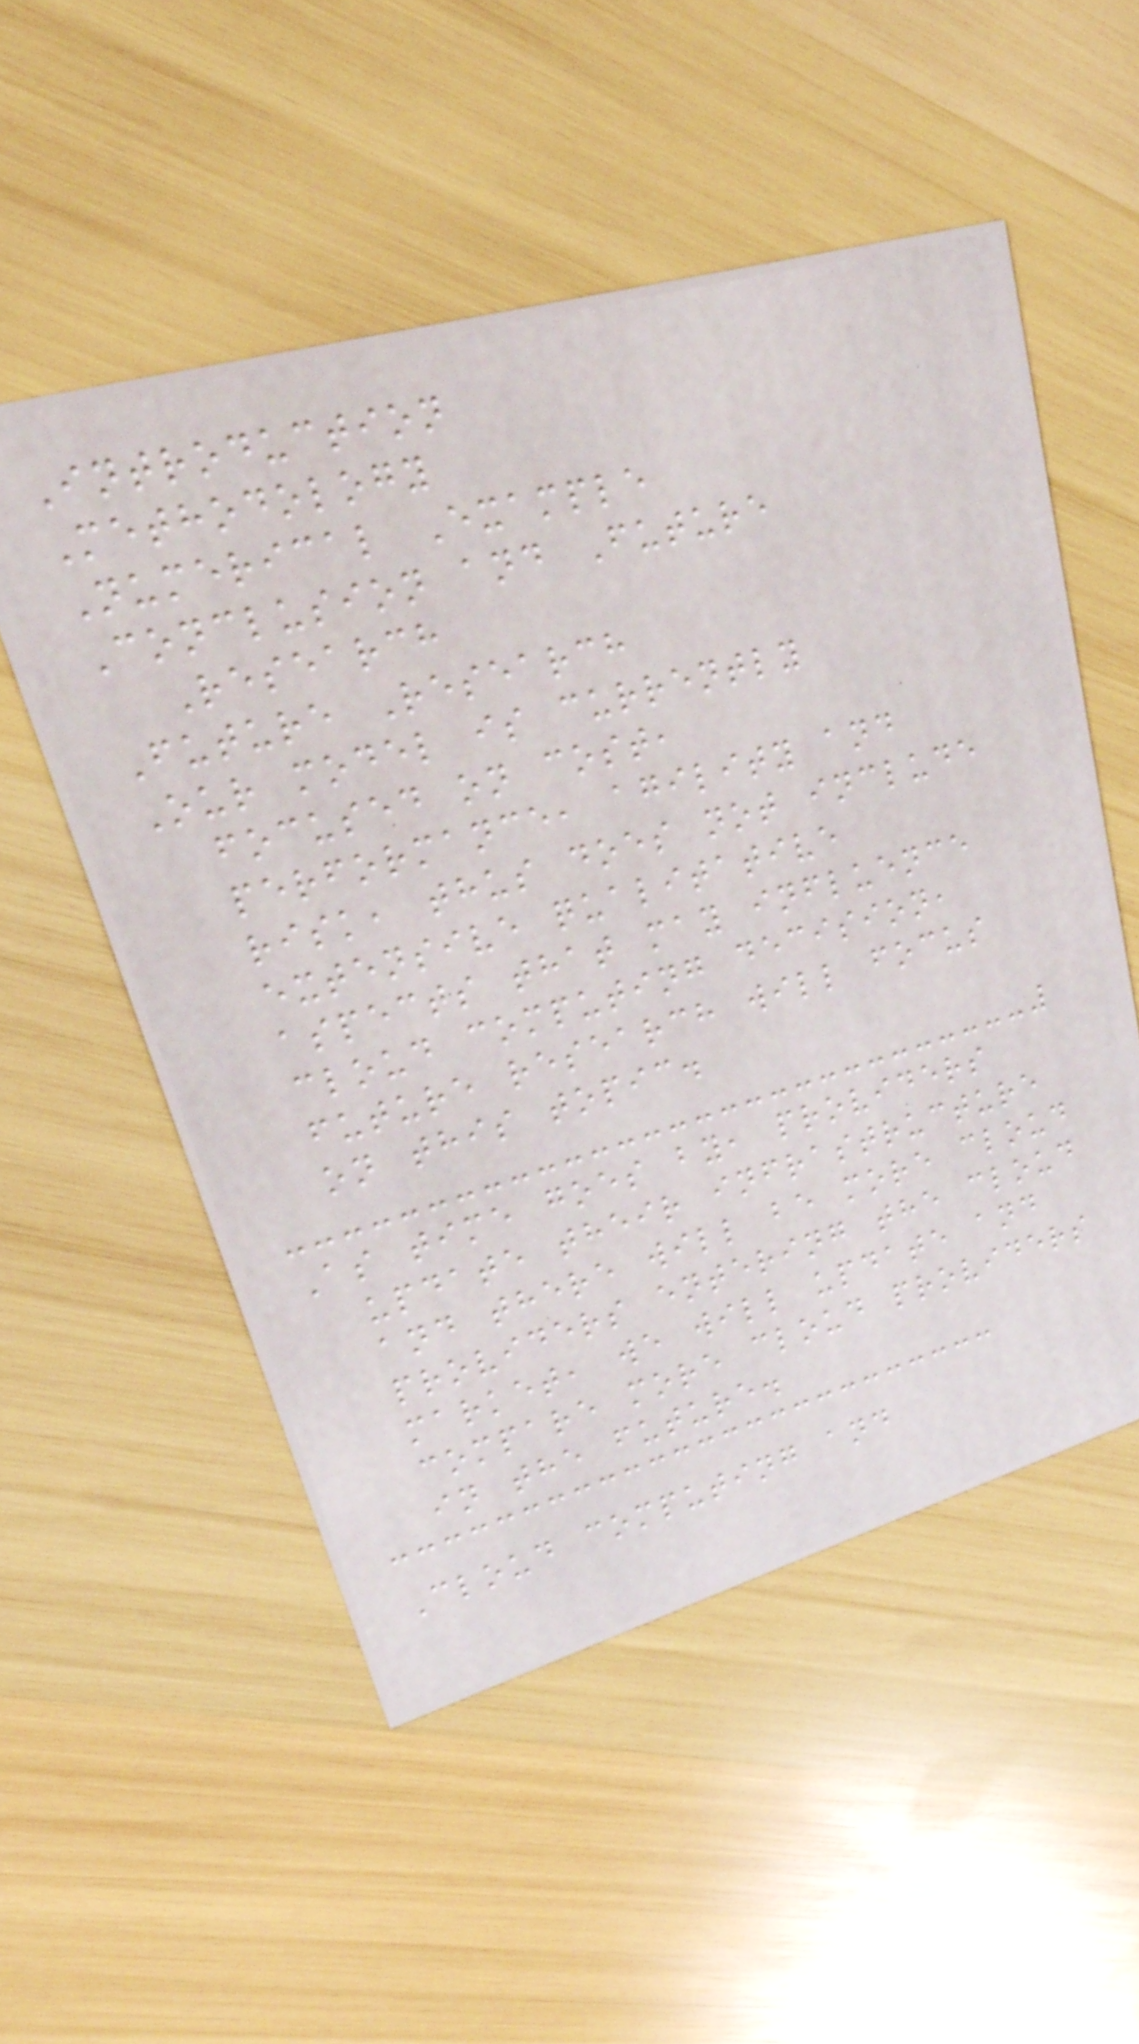Introduction
Methodology
Numerical Example
Conclusion and Future
Research
Future Research
Our model is currently
focused on cost,
performance, agility and
risk, thus does not include
extensive qualitative
aspects that may influence
cloud computing decision,
future research will focus
on this topic.
As time goes by, providers
update their infrastructure
and there will be more cloud
providers entering the cloud
market, we will update and
compare more cloud providers
in the future.
Cloud computing and
